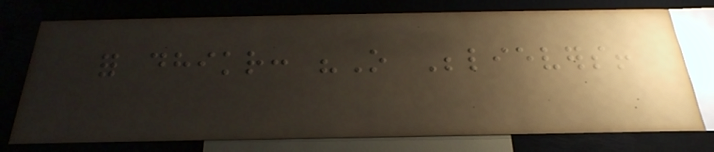for dhikr: "O Believers!
